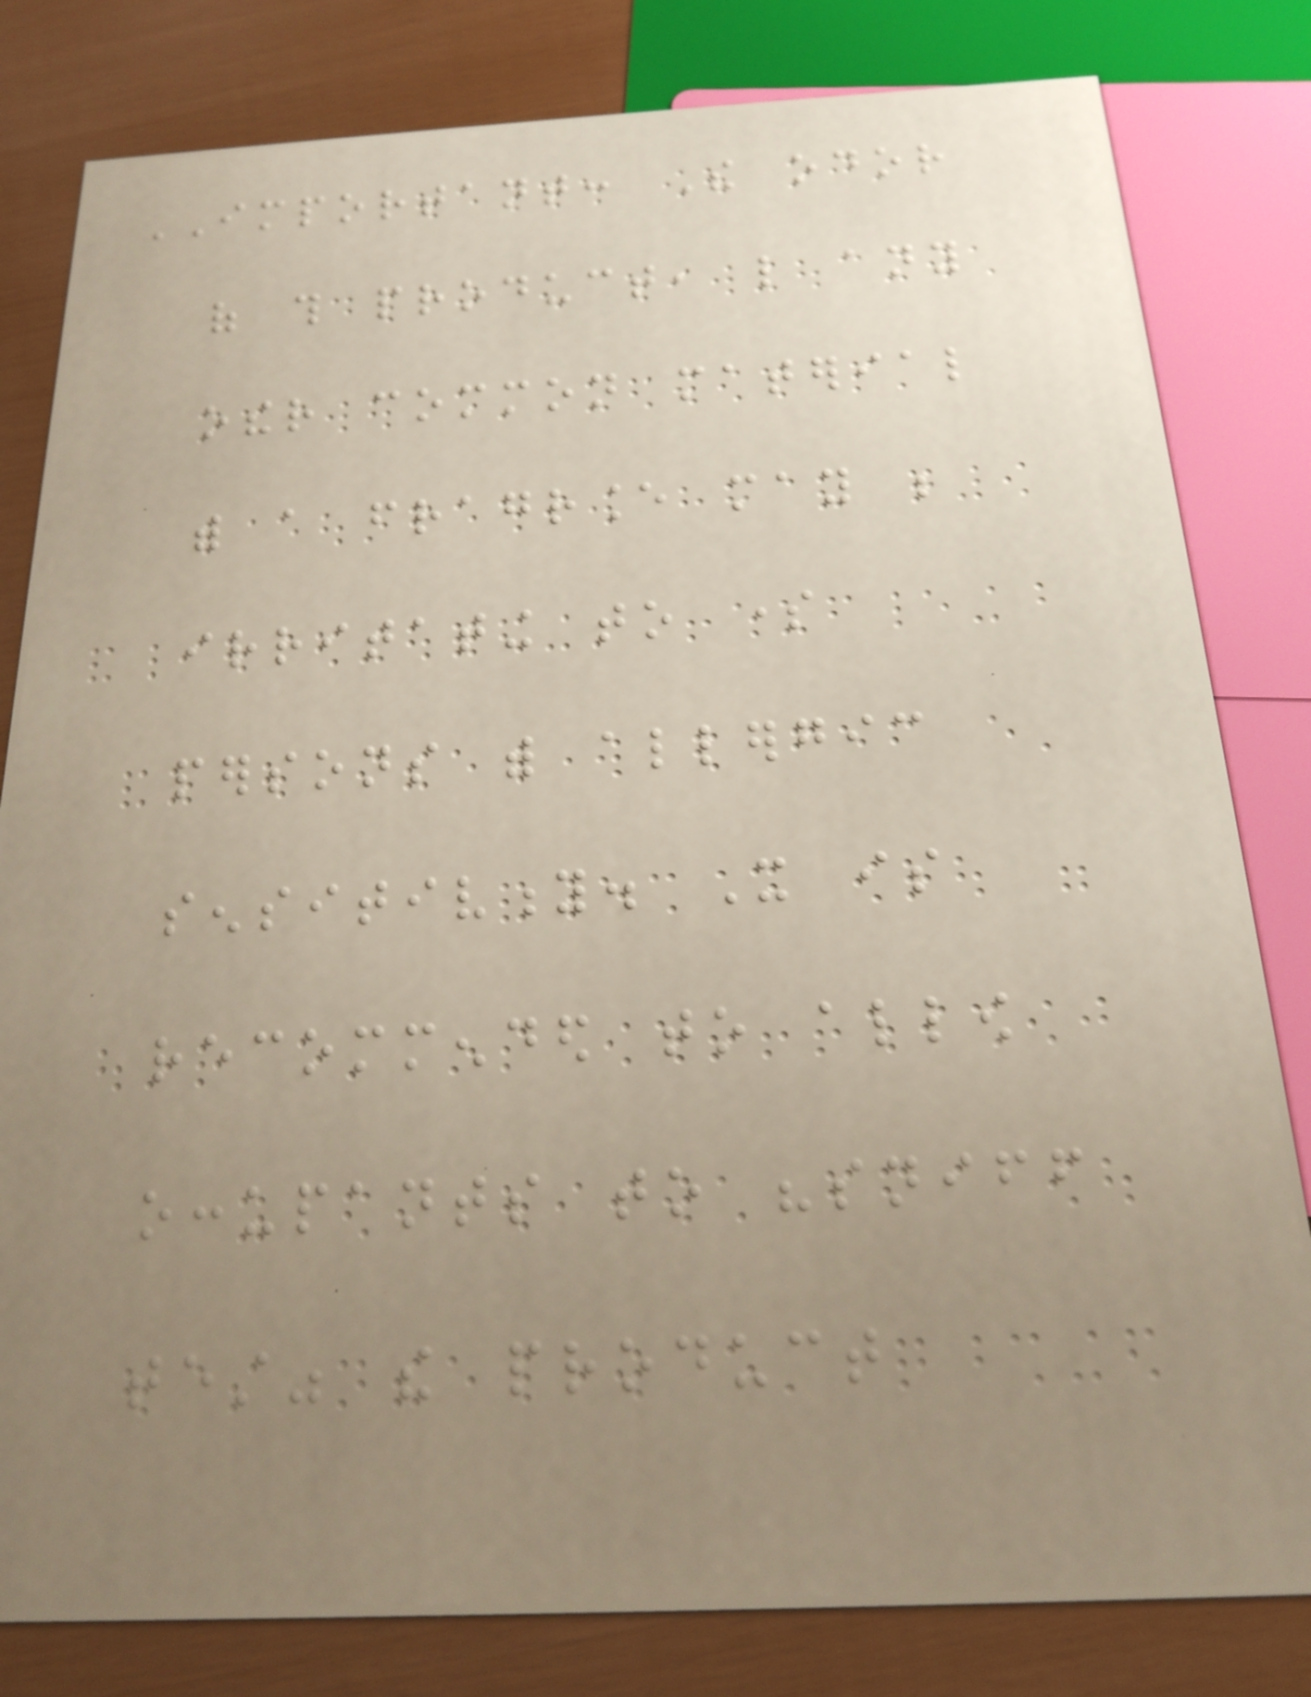IMPORTANT: The odor
of this product, like any
other common material
with a fragrance may be
irritating to some
persons with allergic
sensitivity. It is
recommended to allow
occupants to "sniff
test" the product
